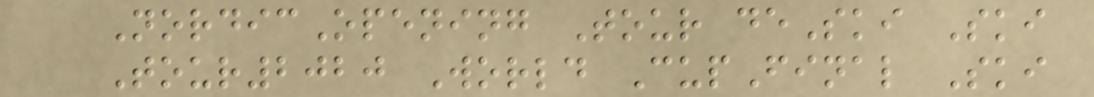NordicOpening Tour deSki Ski
Tour2020 World CupFinal Ski
